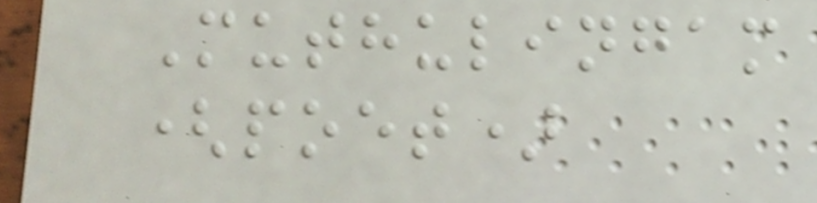Muthulingam
(poet)
